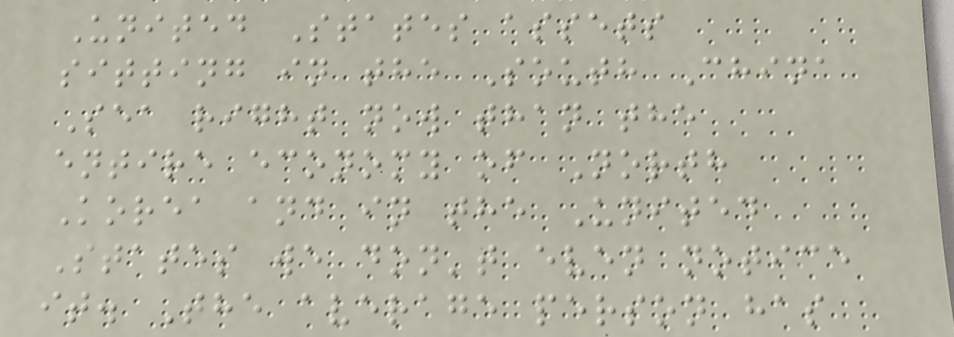United States assets
sitting in the South China
Sea right now than the
entire economy of North
Korea and in the United
States we don't even notice
it. The average person has
